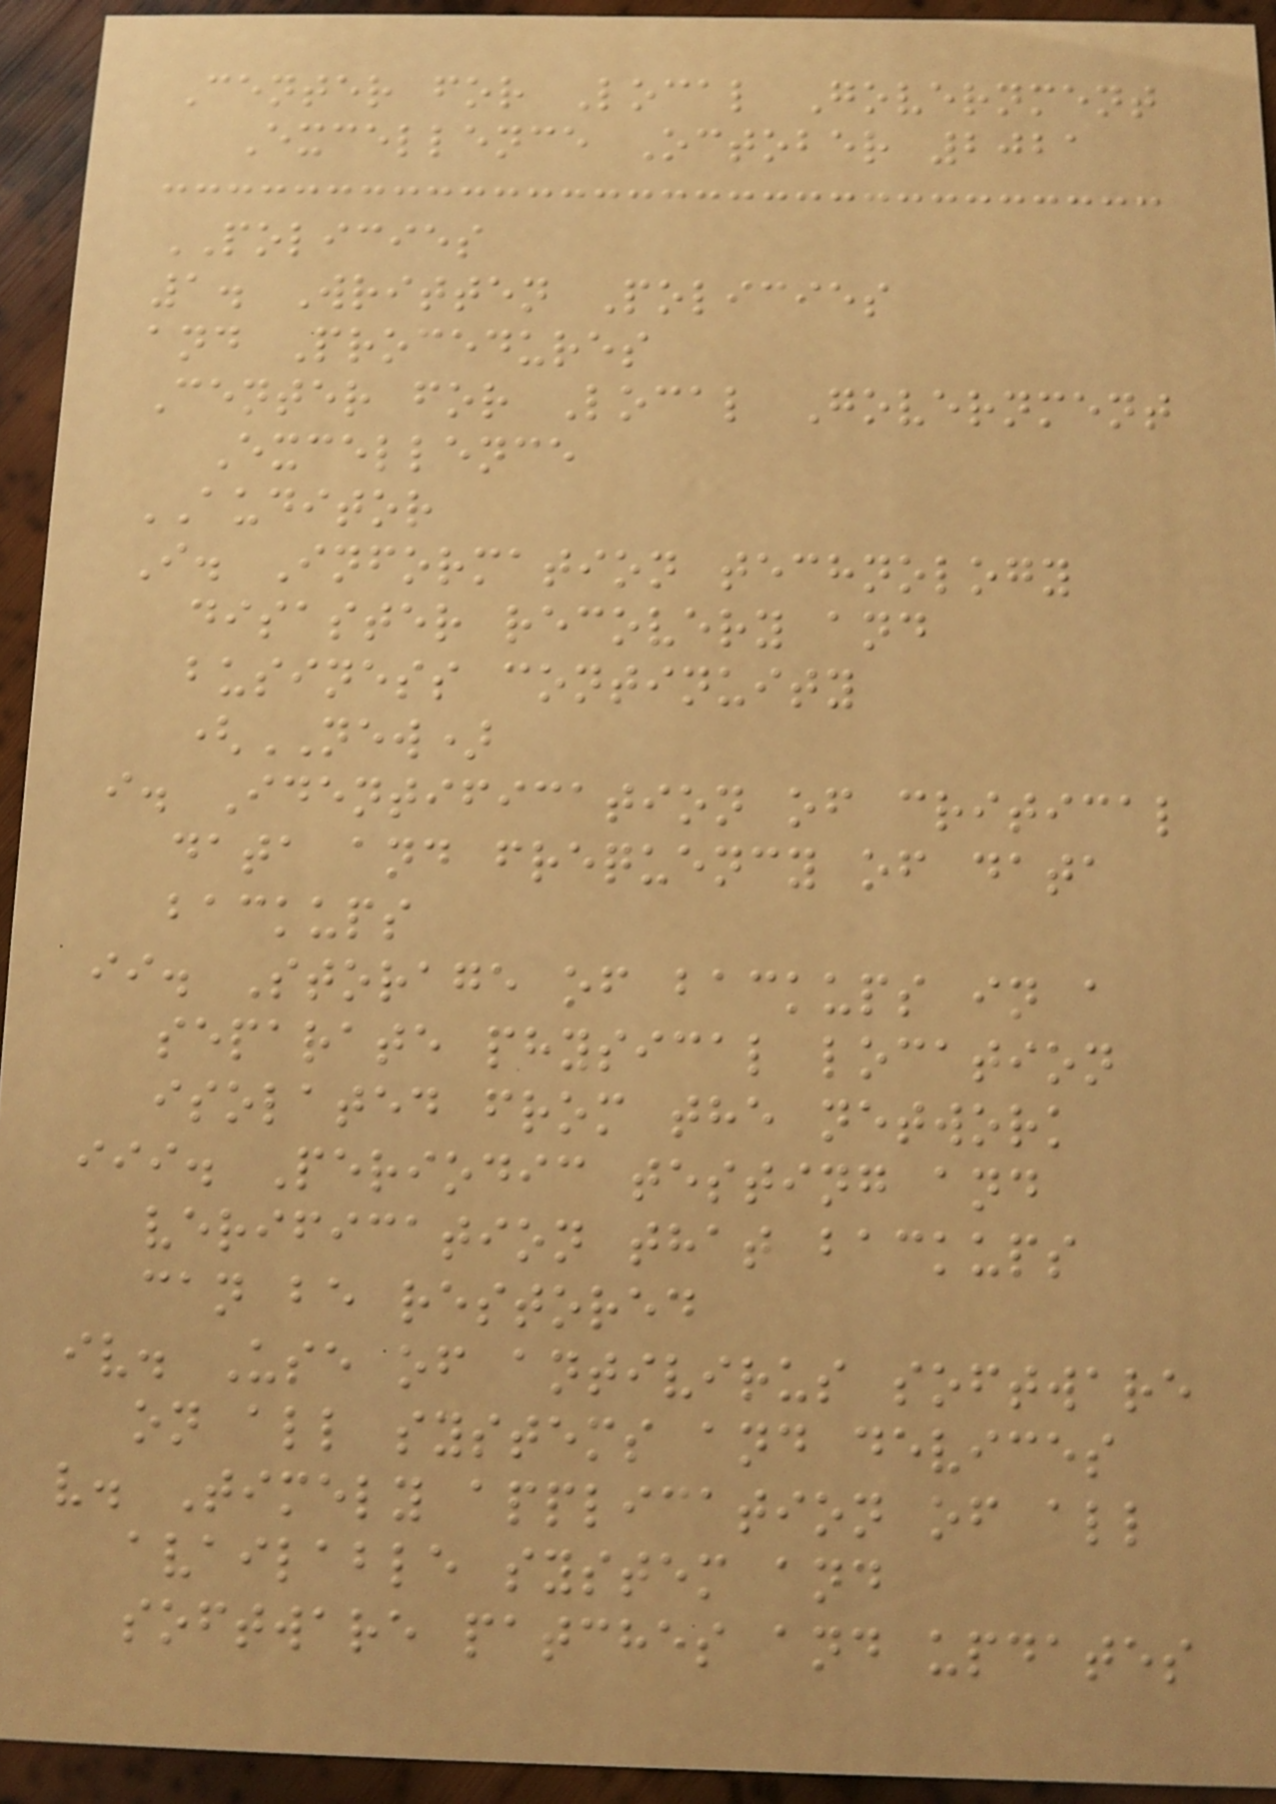Center for Local Government
Excellence October 2021
POLICIES
1. Written Policies
and Procedures
Center for Local Government
Excellence
AUDITOR
I. Information technology
disaster recovery and
business continuity
(NEW)
i. Identification of critical
data and frequency of data
backups
ii. Storage of backups in a
separate physical location
isolated from the network
iii. Periodic testing and
verification that backups
can be restored
iv. Use of antivirus software
on all systems and devices
v. Timely application of all
available system and
software patches and updates
